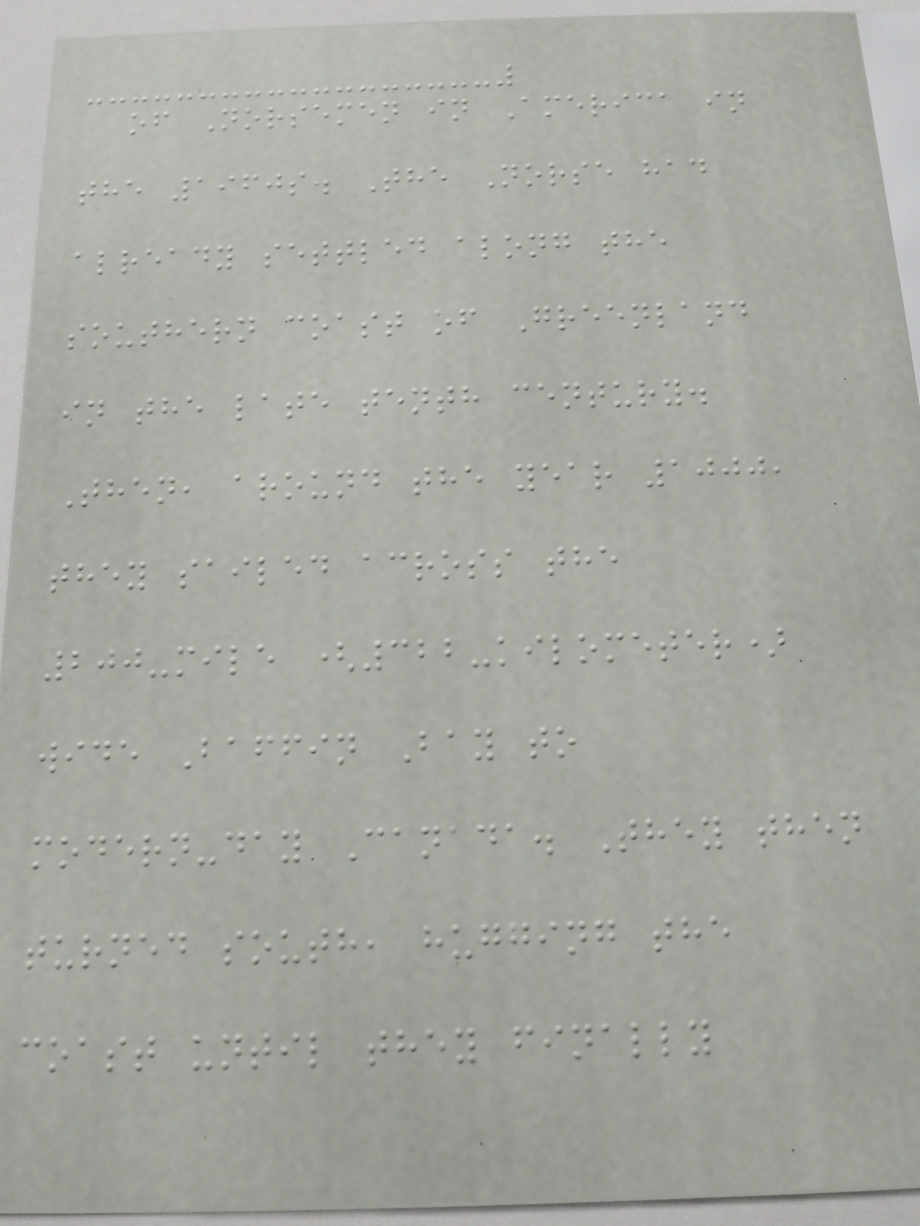of Norsemen in America in
the 1960s. The Norse had
already settled along the
southern coast of Greenland
in the late tenth century.
Then, around the year 1000,
they sailed across the
200-mile (322-kilometer)
wide Baffin Bay to
modern-day Canada. They then
turned south, hugging the
coast until they finally
